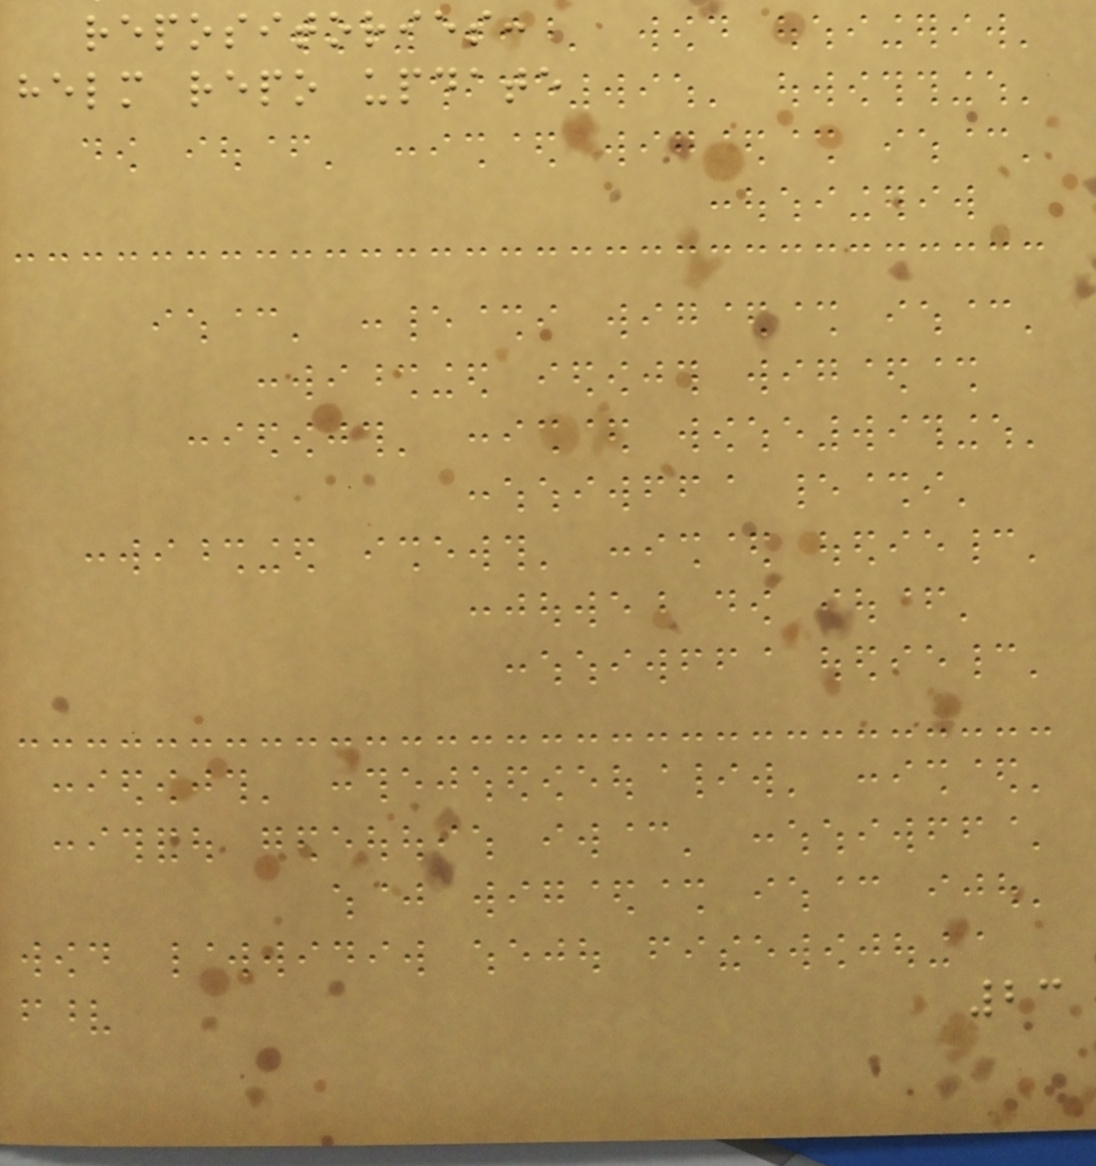repositories:
helm repo update
23
